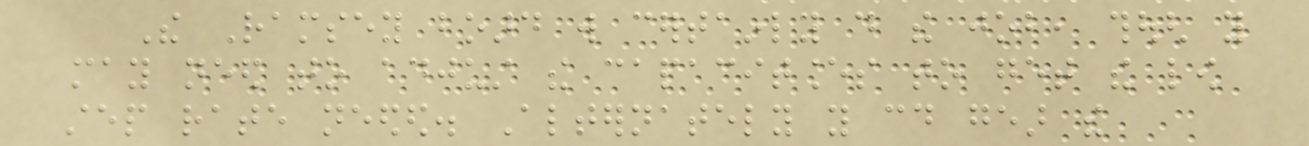The Ramsey board will certainly do the job, though you
may need to adjust the capacitances to get the low
step rate needed. Alternately you could gear the
